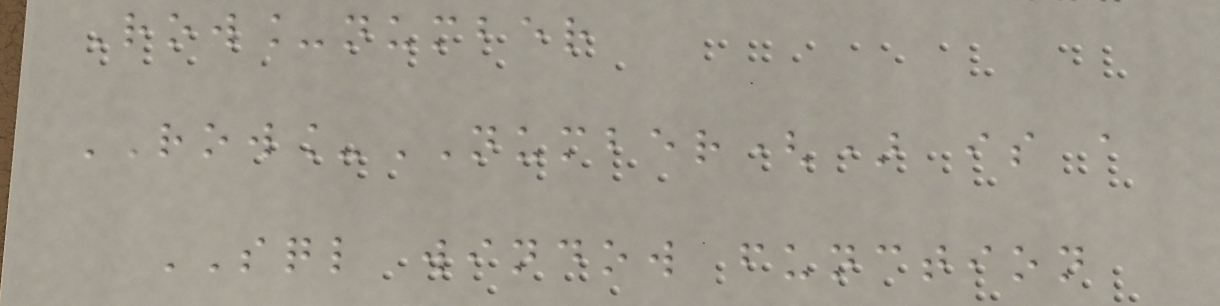Row_number
ROW_NUMBER() is a
SQL window function
